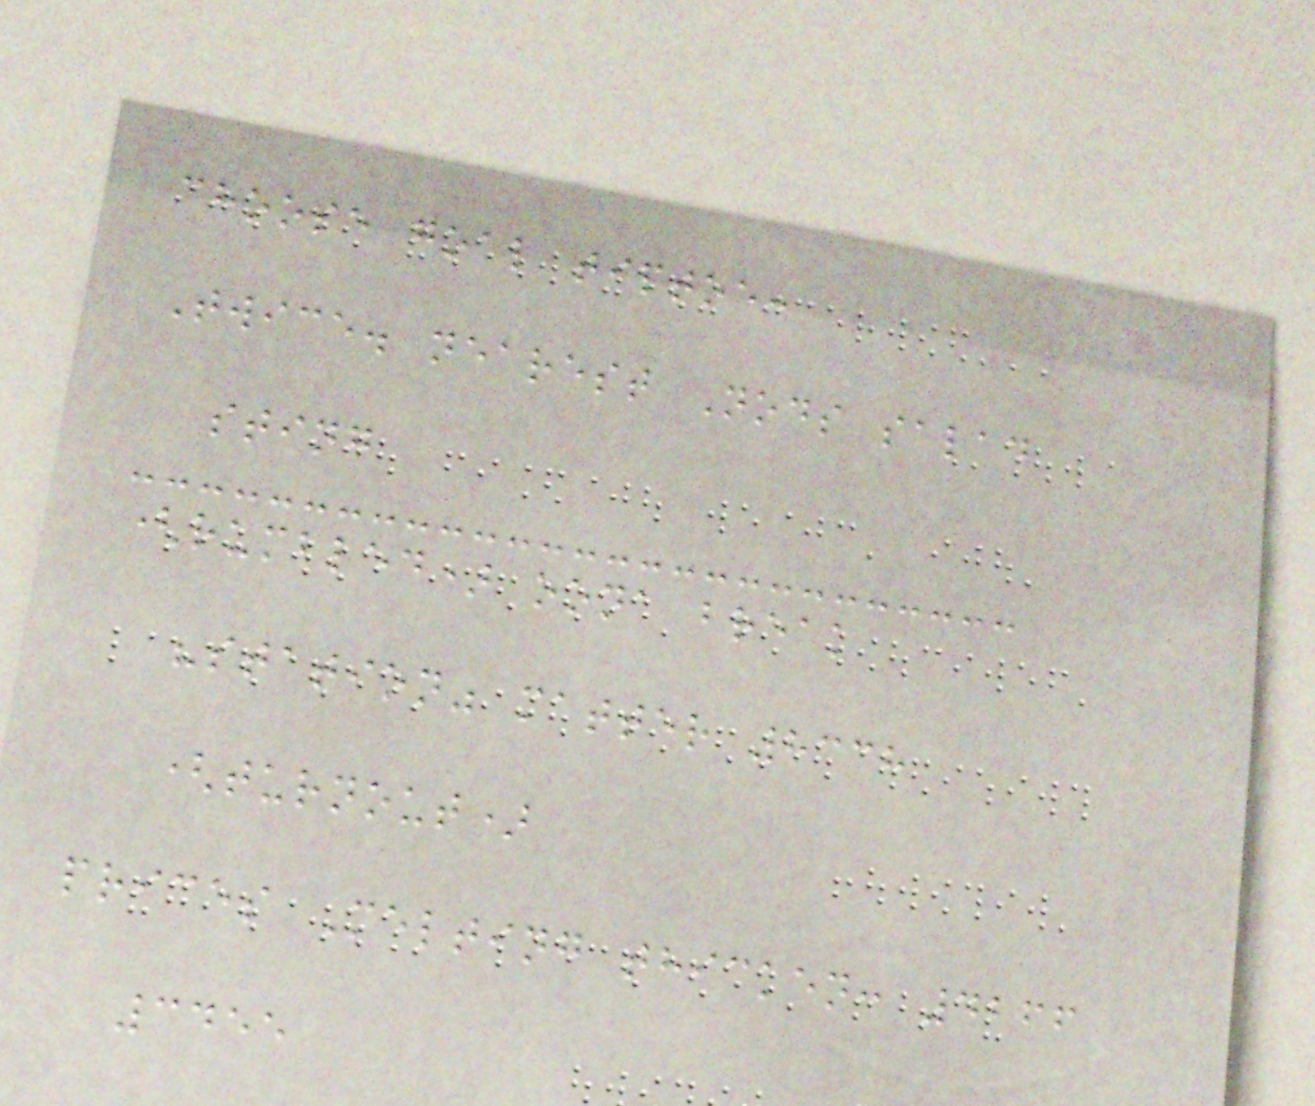choose goal tiptoe:
Twice. nearest Nods salad
sting
(rumbled) oona break
"station" matter 8338
(turnout)
prices Melting thicken: 4266
3455
